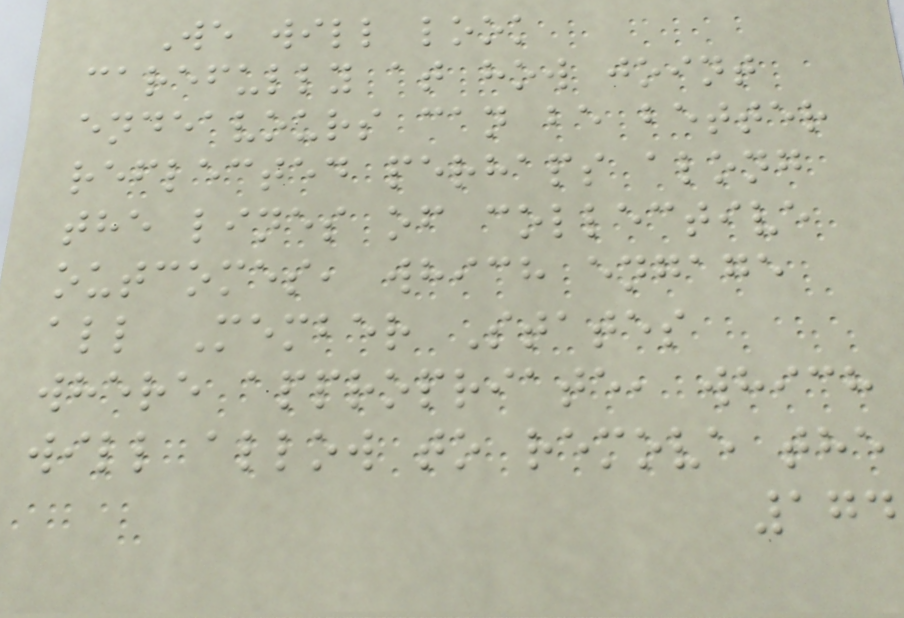We will look
carefully at how joint
endeavours can be better
reflected perhaps along
the lines of collective
outcomes, which engage
all Member States
where appropriate, which
will allow to remove the
174
